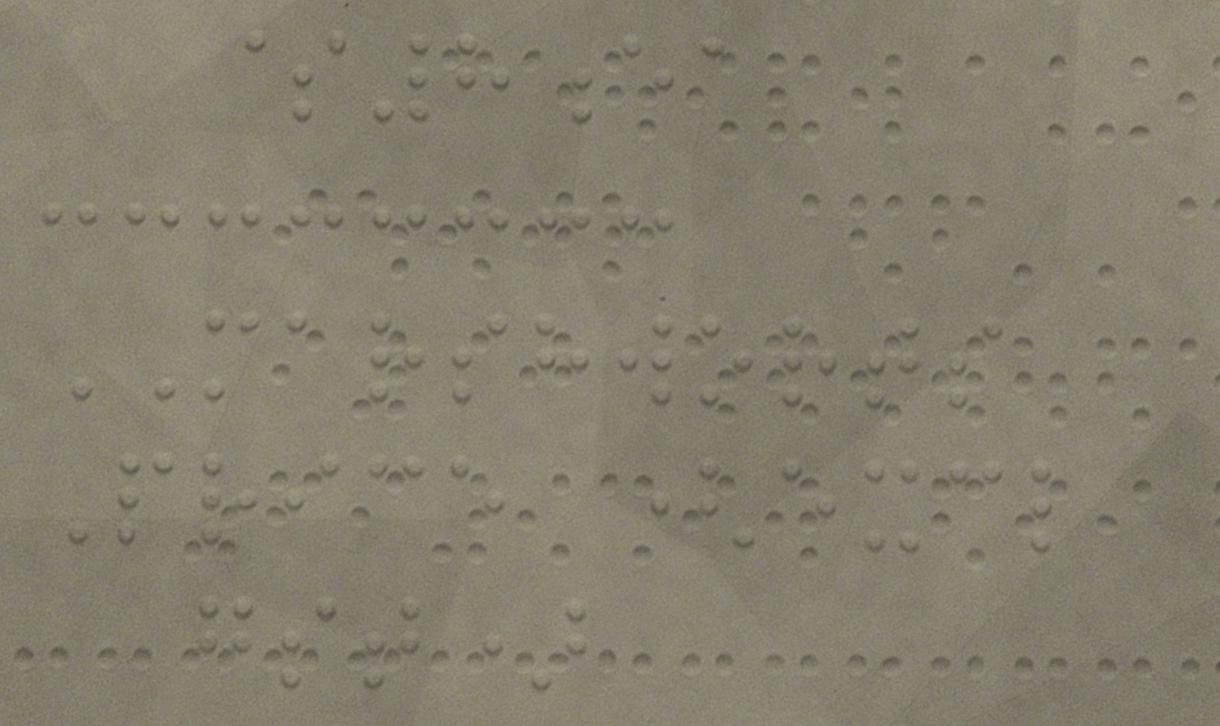$8ea
MARSHWORTS
Price (excl
gst)
